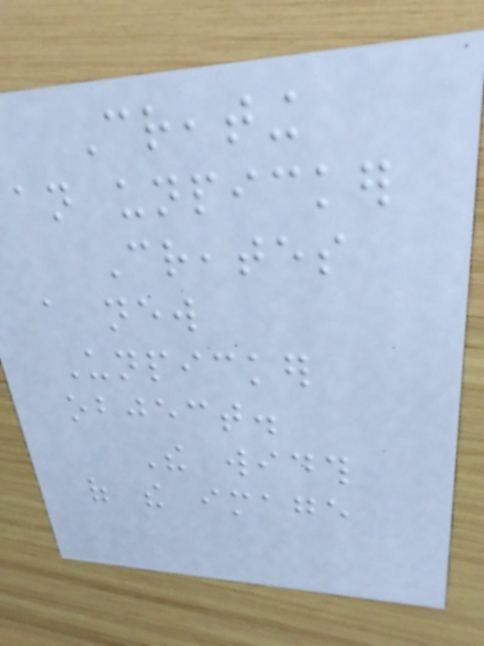Creating
an unpicker
Creates
a new
Unpicker
object.
The width
of the image
